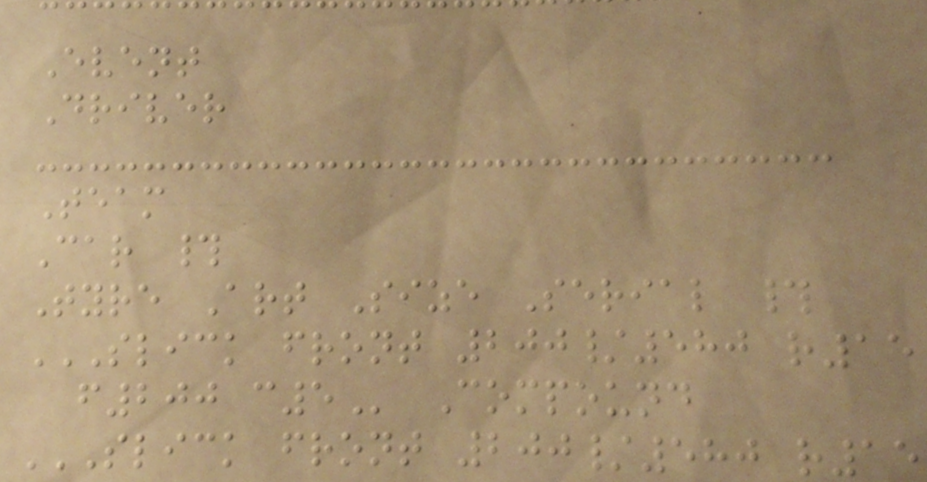Event
Driver
Team
Car #
Tyre Art Size Serial #
SLICK FRONT 200/580 R15
F200 C5 Compound
SLICK FRONT 200/580 R15
